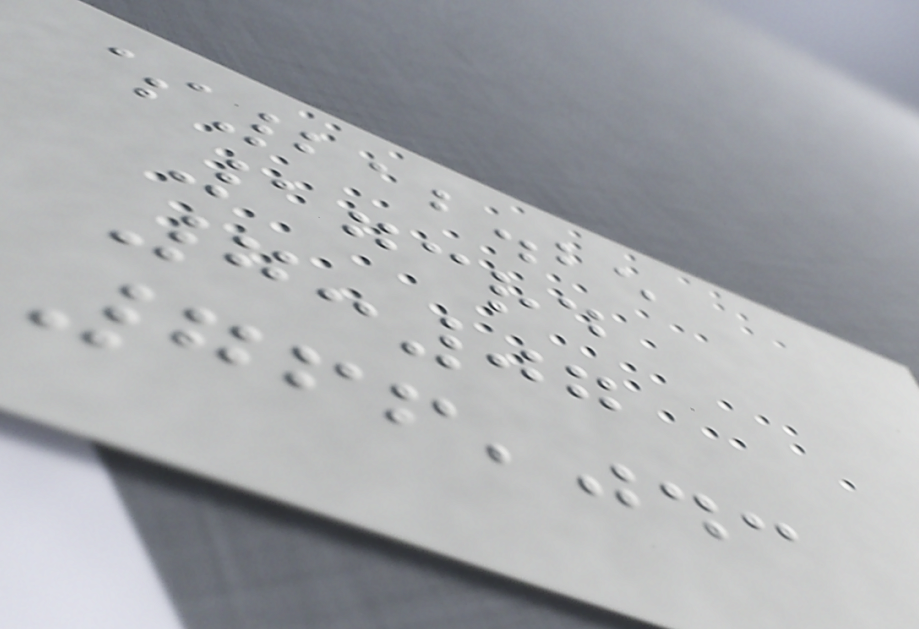$212.25
173rd
7:07
766,043
